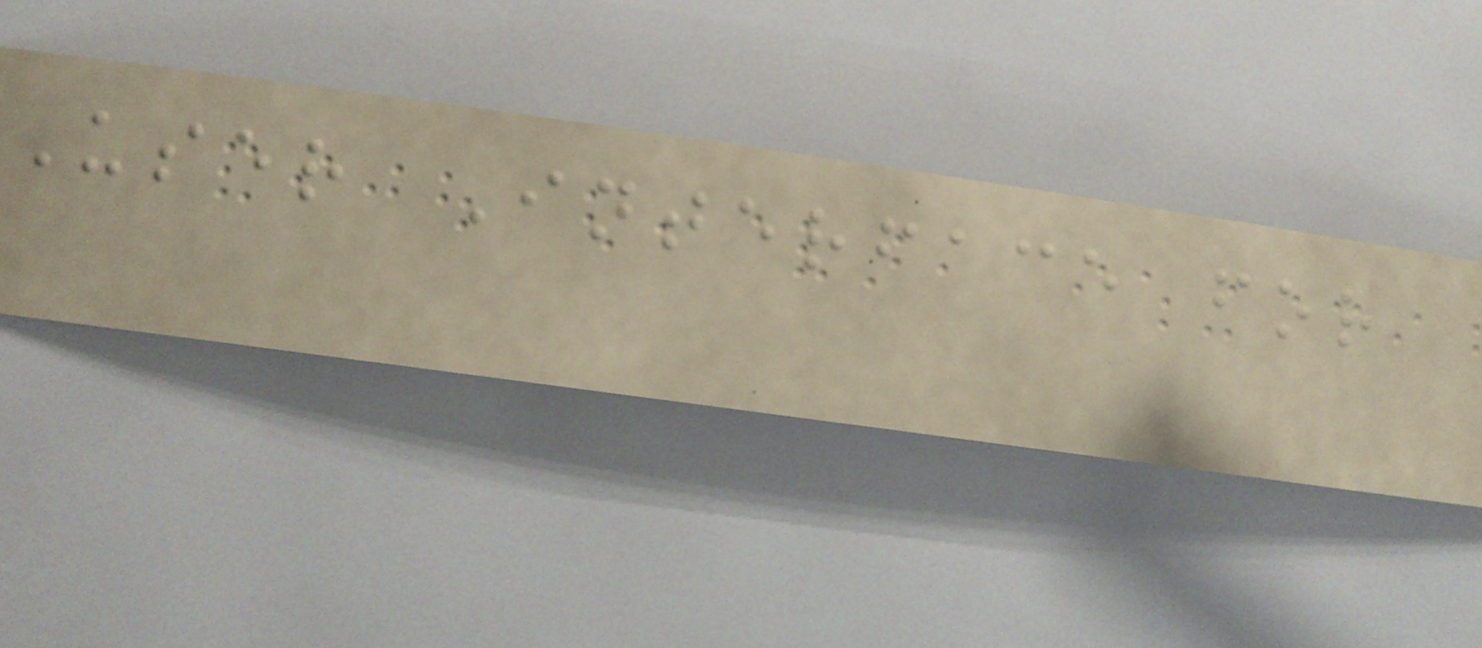User Interface for
